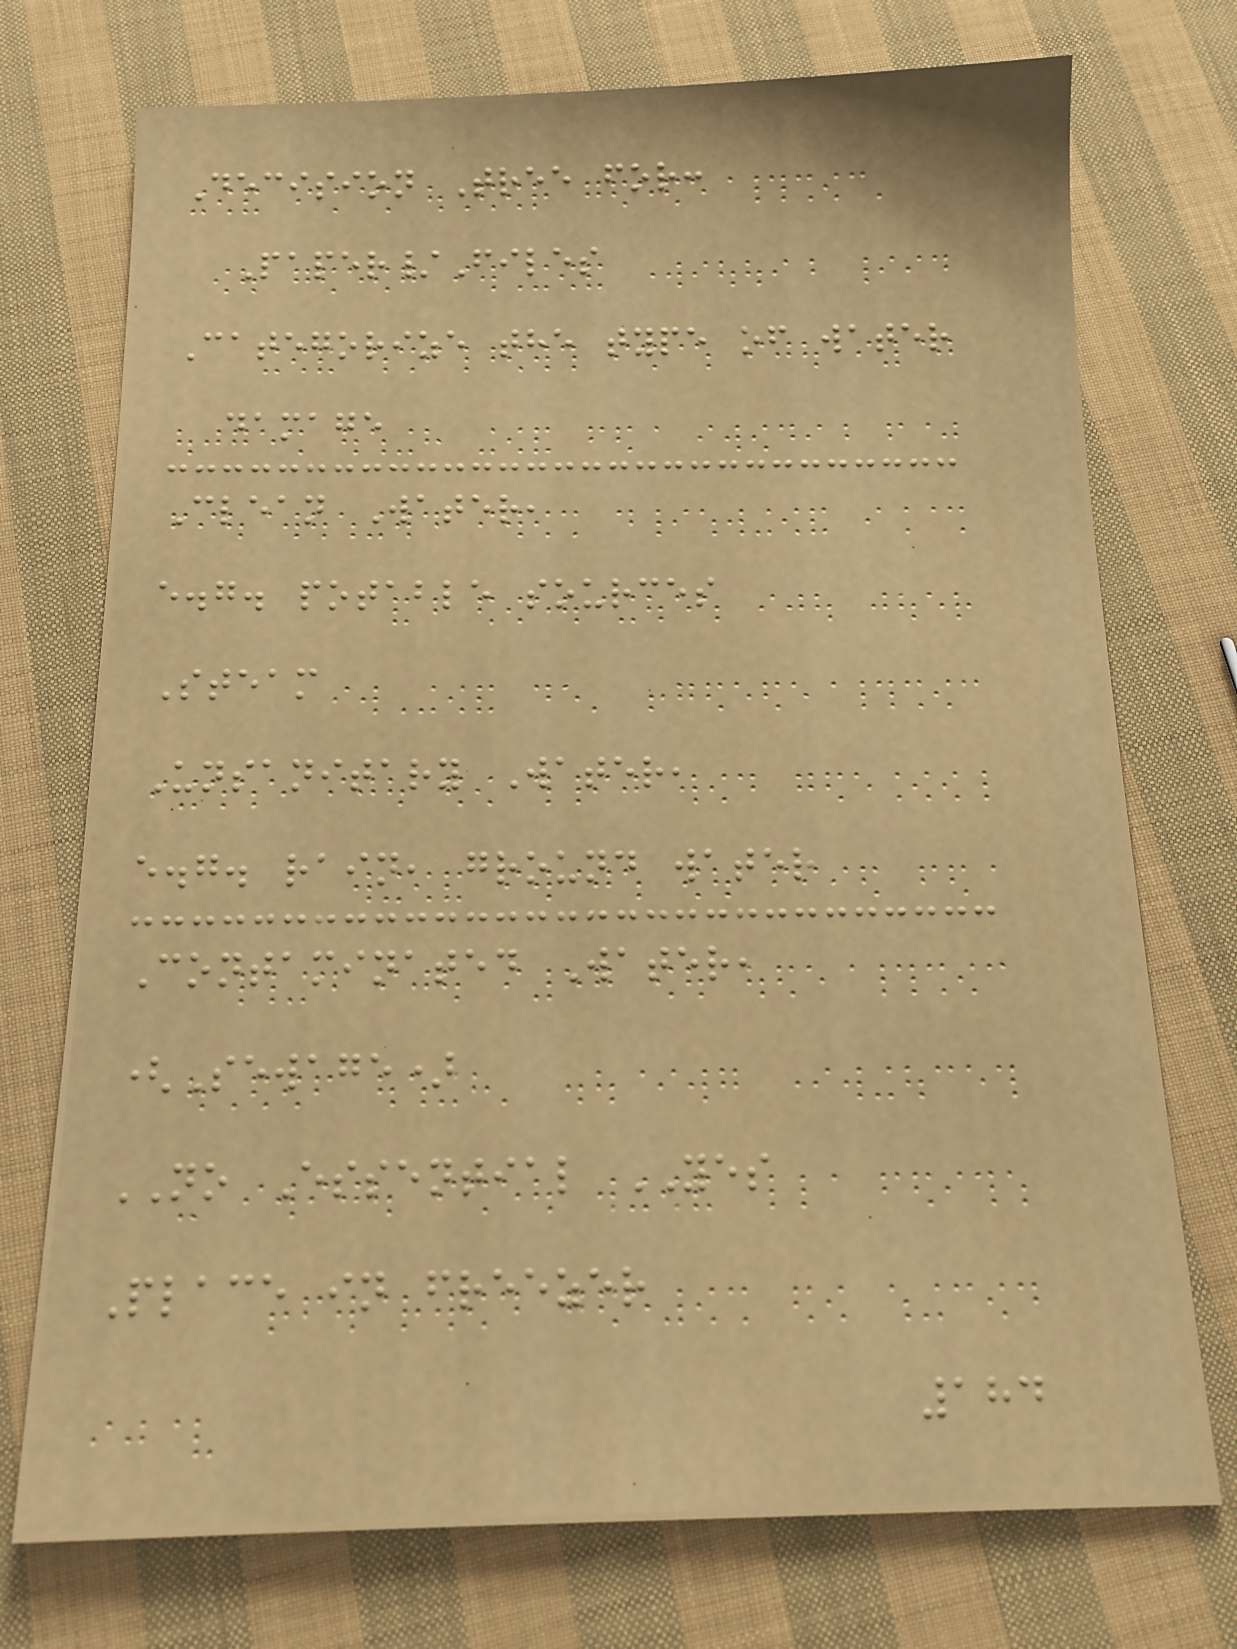Decision Tree for:
Paper/Files
Categorize the type of water
damage
Clean Water,
e.g. potable sources
Steam
Unsanitary Water,
e.g. rain, ground water
Contaminated Water,
(Sewage)
NO Essential YES
Place in freezer
184
